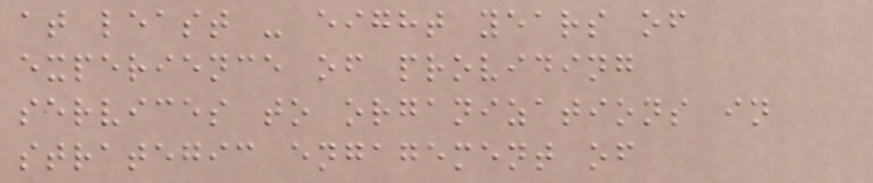at least - eight years of
experience of providing
services to organizations in
strategic engagement of
